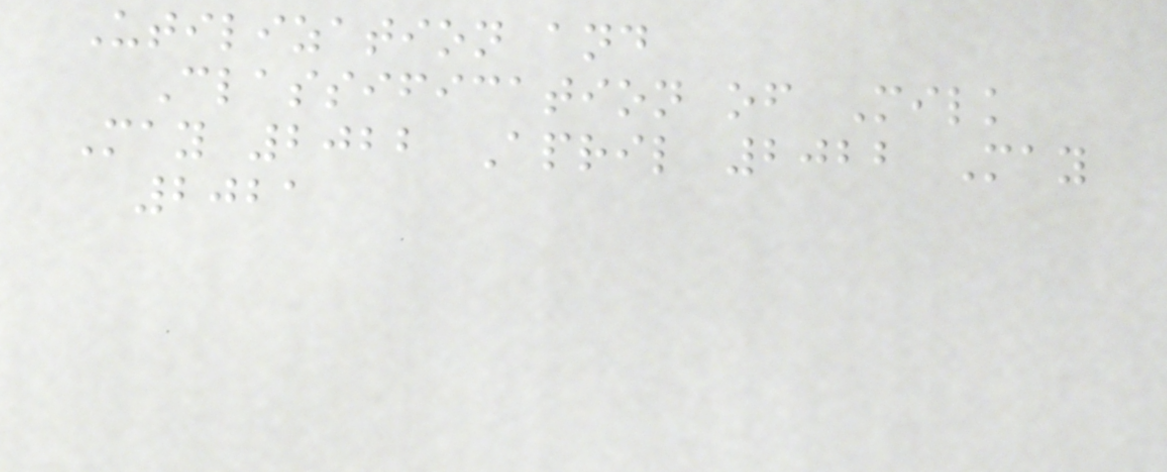Utilization and
Classification of Milk
May 2022 April 2022 May
2021
